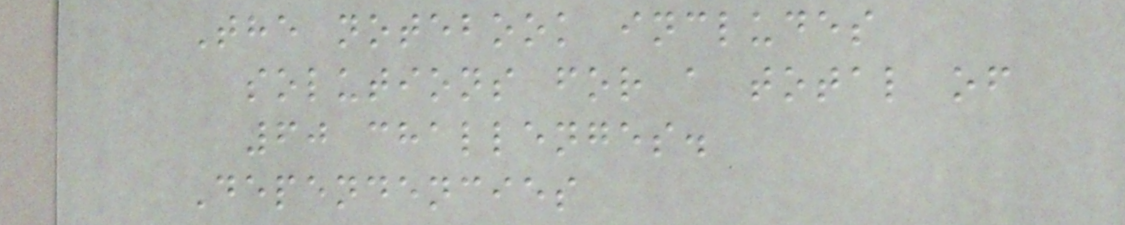The notebook includes
solutions for a total of
60 challenges.
Dependencies
